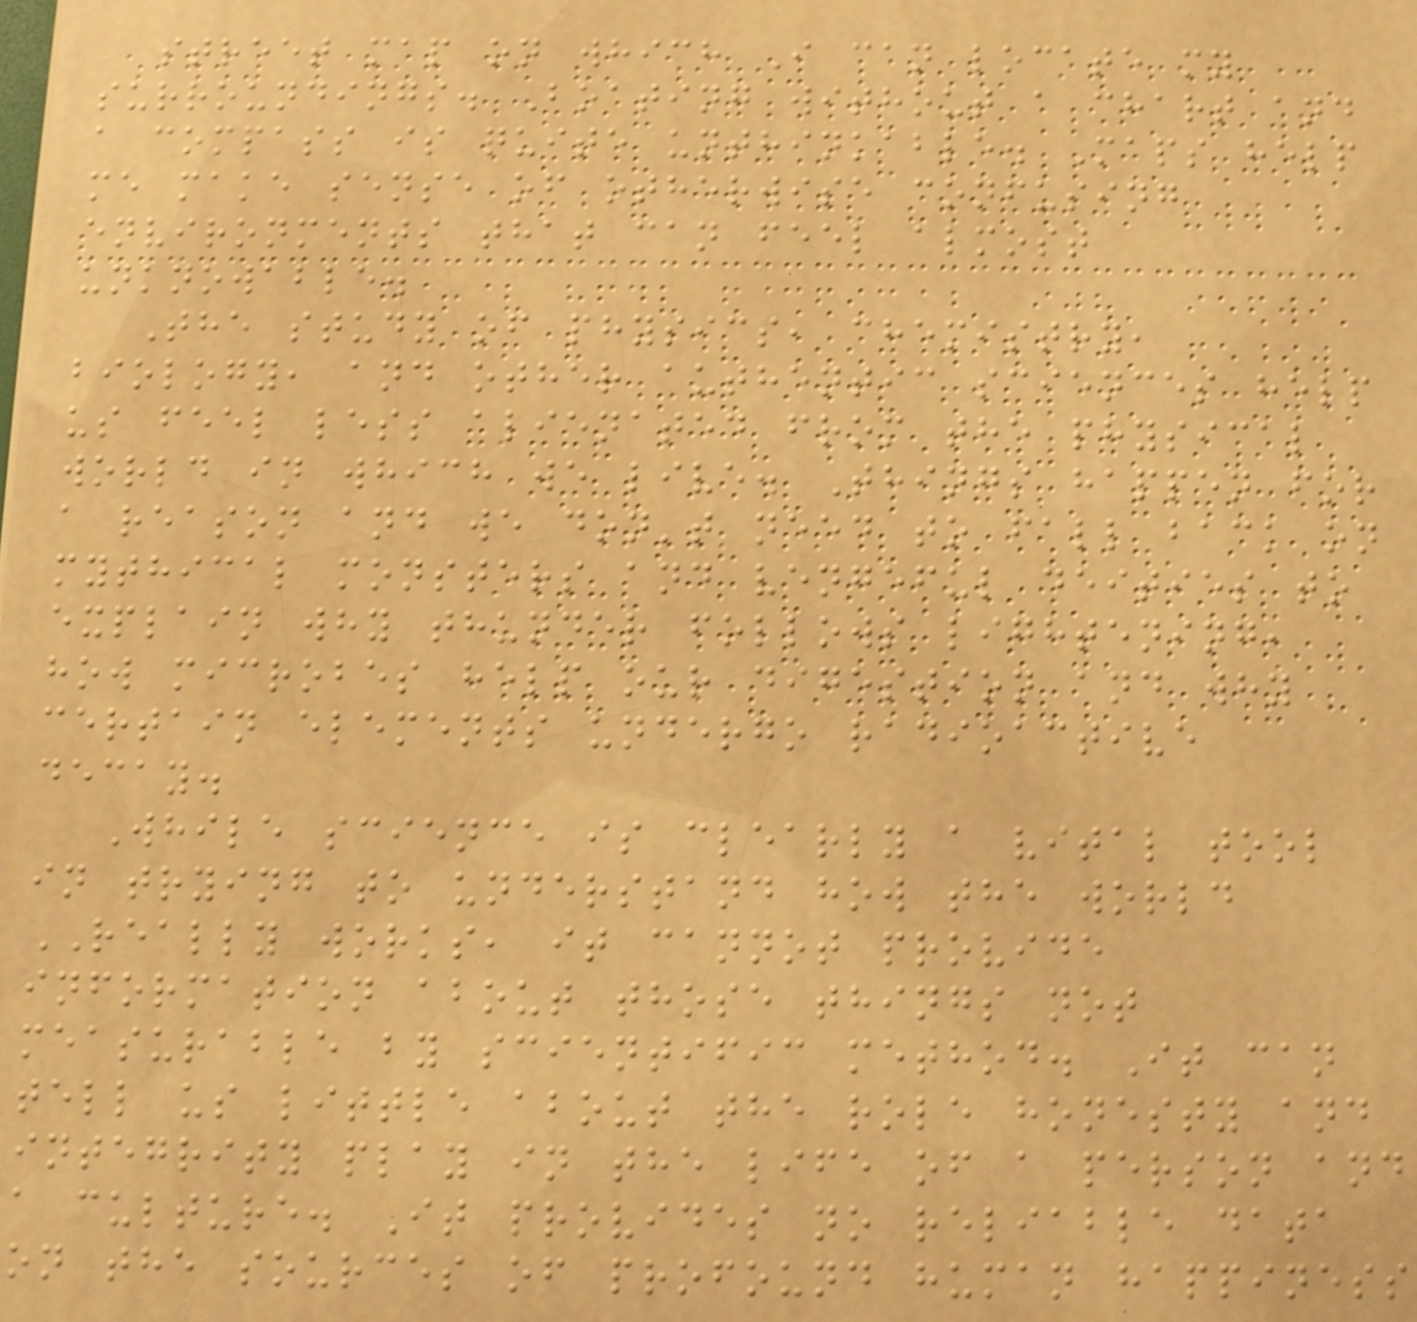street map on which I can locate my
surroundings. Boating without a chart and
a compass is quite unthinkable. Maps help
me make sense of otherwise confusing
environments that can feel almost
unknowable.
The study of physics, chemistry,
biology, and other authentic sciences help
us feel less alienated from the physical
world in which we live. Things happen for
a reason and we don't need to fall back on
mythical monsters and vengeful deities to
explain why thunder follows lightening,
how microbes help our digestion and why
certain elements undergo radioactive
decay.
While science is clearly a vital tool
in trying to understand how the world
REALLY works, it cannot provide
information about those things not
measurable by scientific method. It can
tell us little about the role honesty and
integrity play in the life of a person and
a culture. It provides no reliable data
on the sources of profound human happiness
